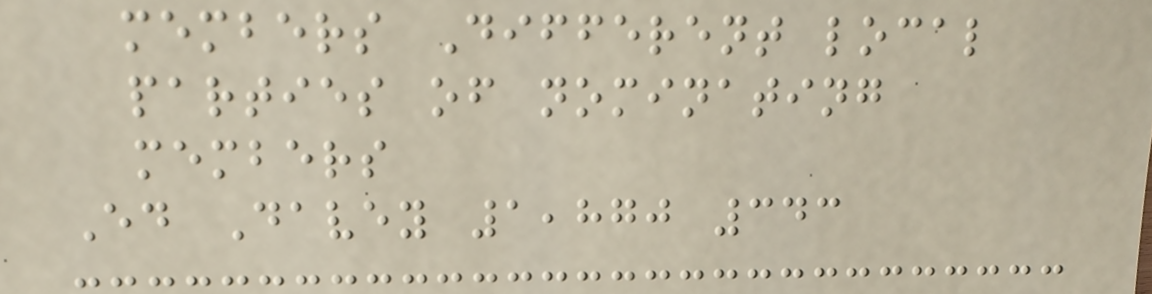members Different local
parties of nominating
members
Ed Davey 1,870 343
